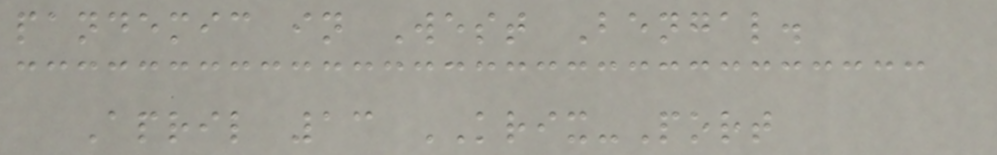pandemic in West Bengal.
April 13 KRIX-Port
